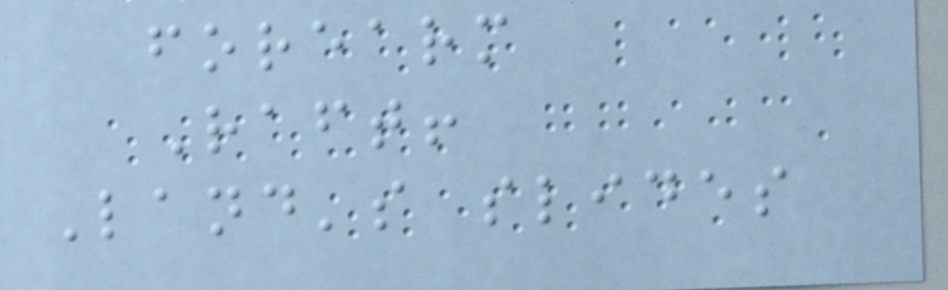forearm
Raft!
Land's slides
